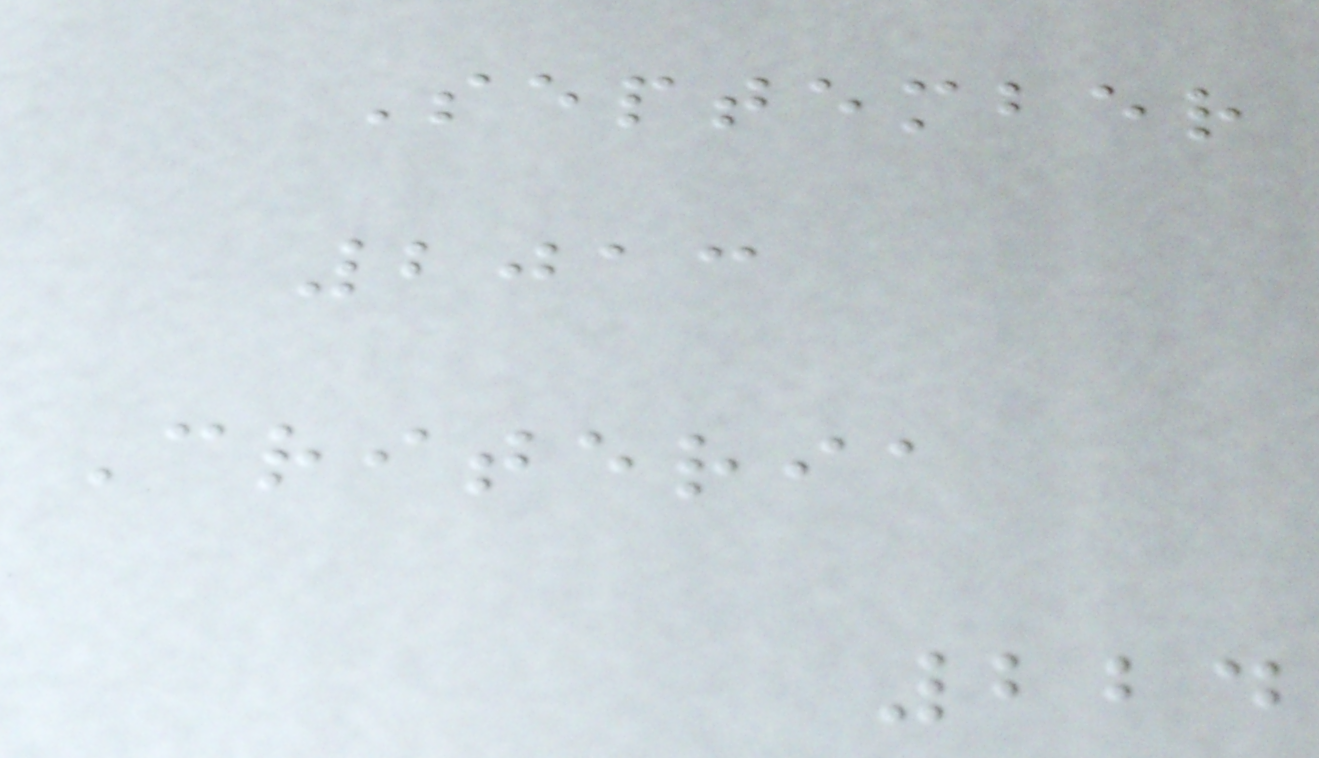September
2013
Criteria
224
